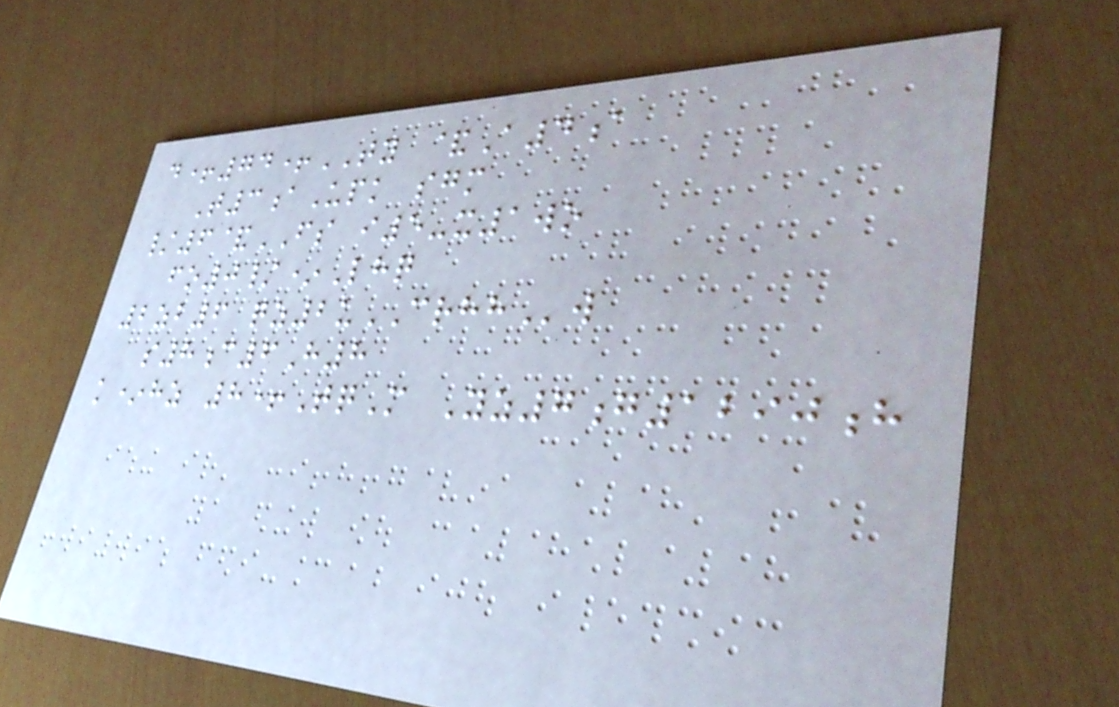d+74+TY &A4a
T3aUpk sgm
/6&FS i5-x1wo
fo0/*Lhq
2zb6 qz2uCRHHw
s8c6H8
k*hz 8+TqM Yz7g1290h
